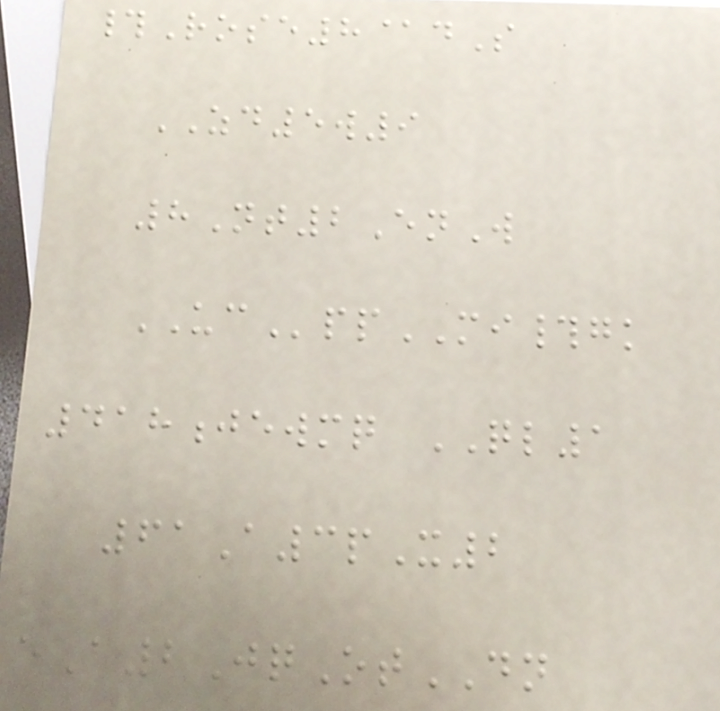#Rose8@dS
ZD5w9
8Nt2EnW
UCppMI#gk
418jewmq QL1
61A3pX2
eA2JqOtDN
